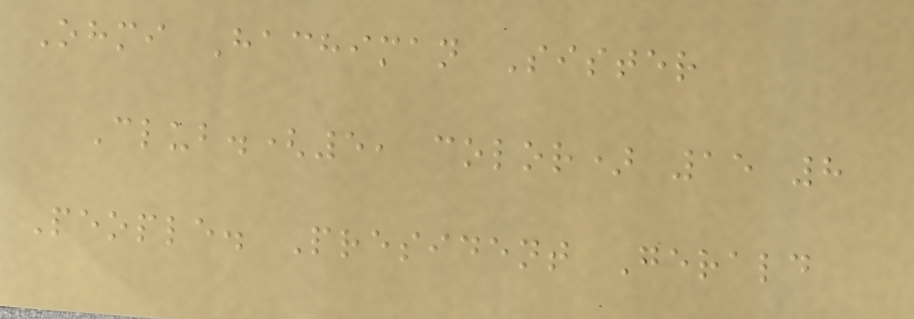Ohmi Hachiman Sister
Club.(5, color) 15 8
People. President Gerald
